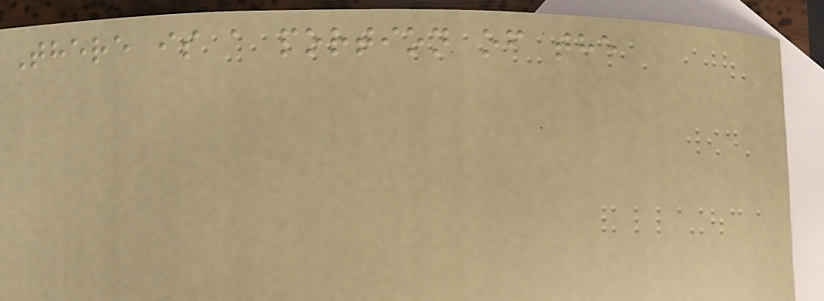There is a portion of the
